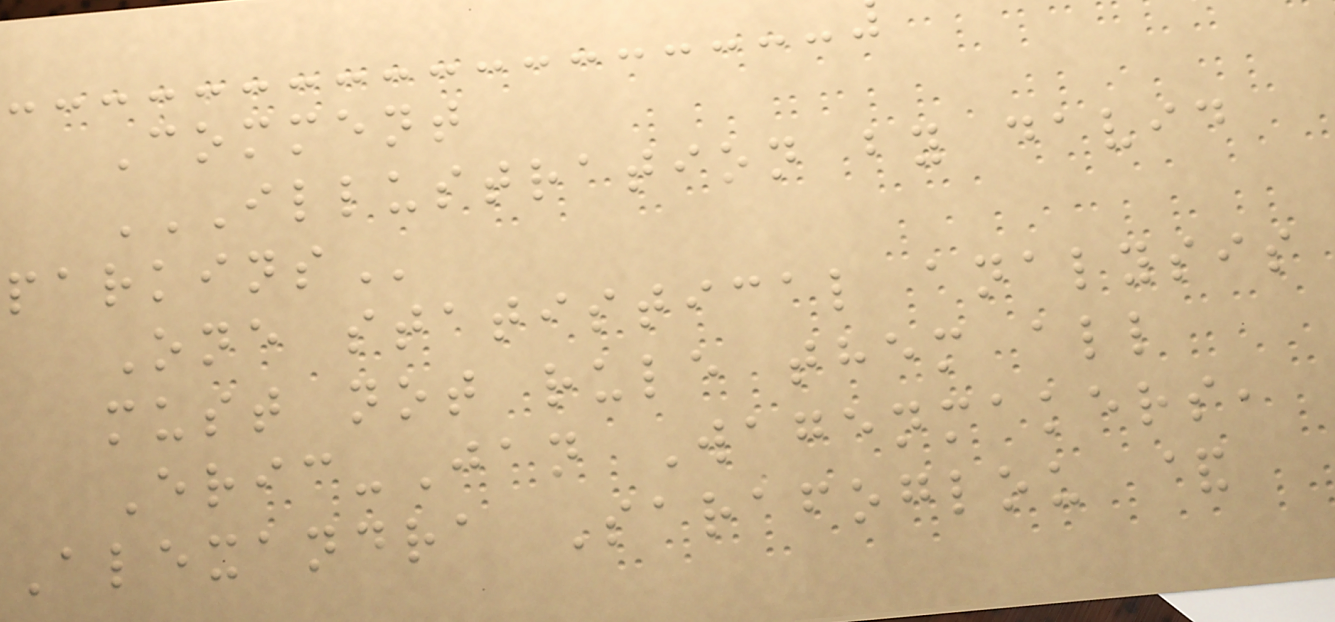Comment
ILLUSTRATION BY DAVID
PARKINS
One statistical analysis
must not rule them all
Eric-Jan Wagenmakers,
Alexandra Sarafoglou &
